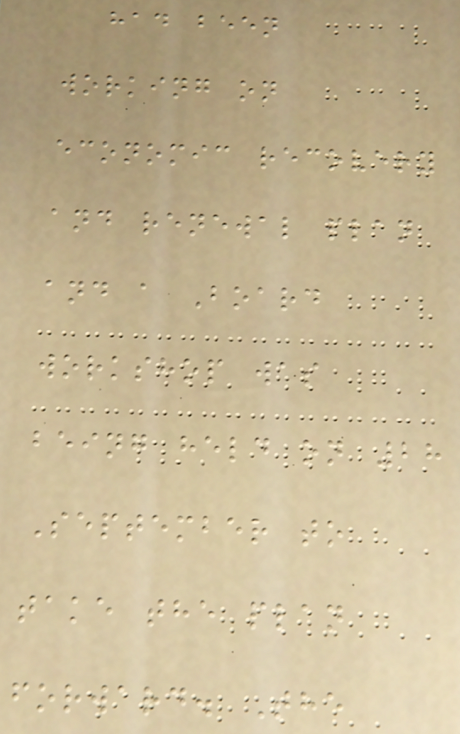had been
working on
economic recovery
and renewal plan
and a Board
workshop was
being held on 28
September to
take the plan
forward. The
